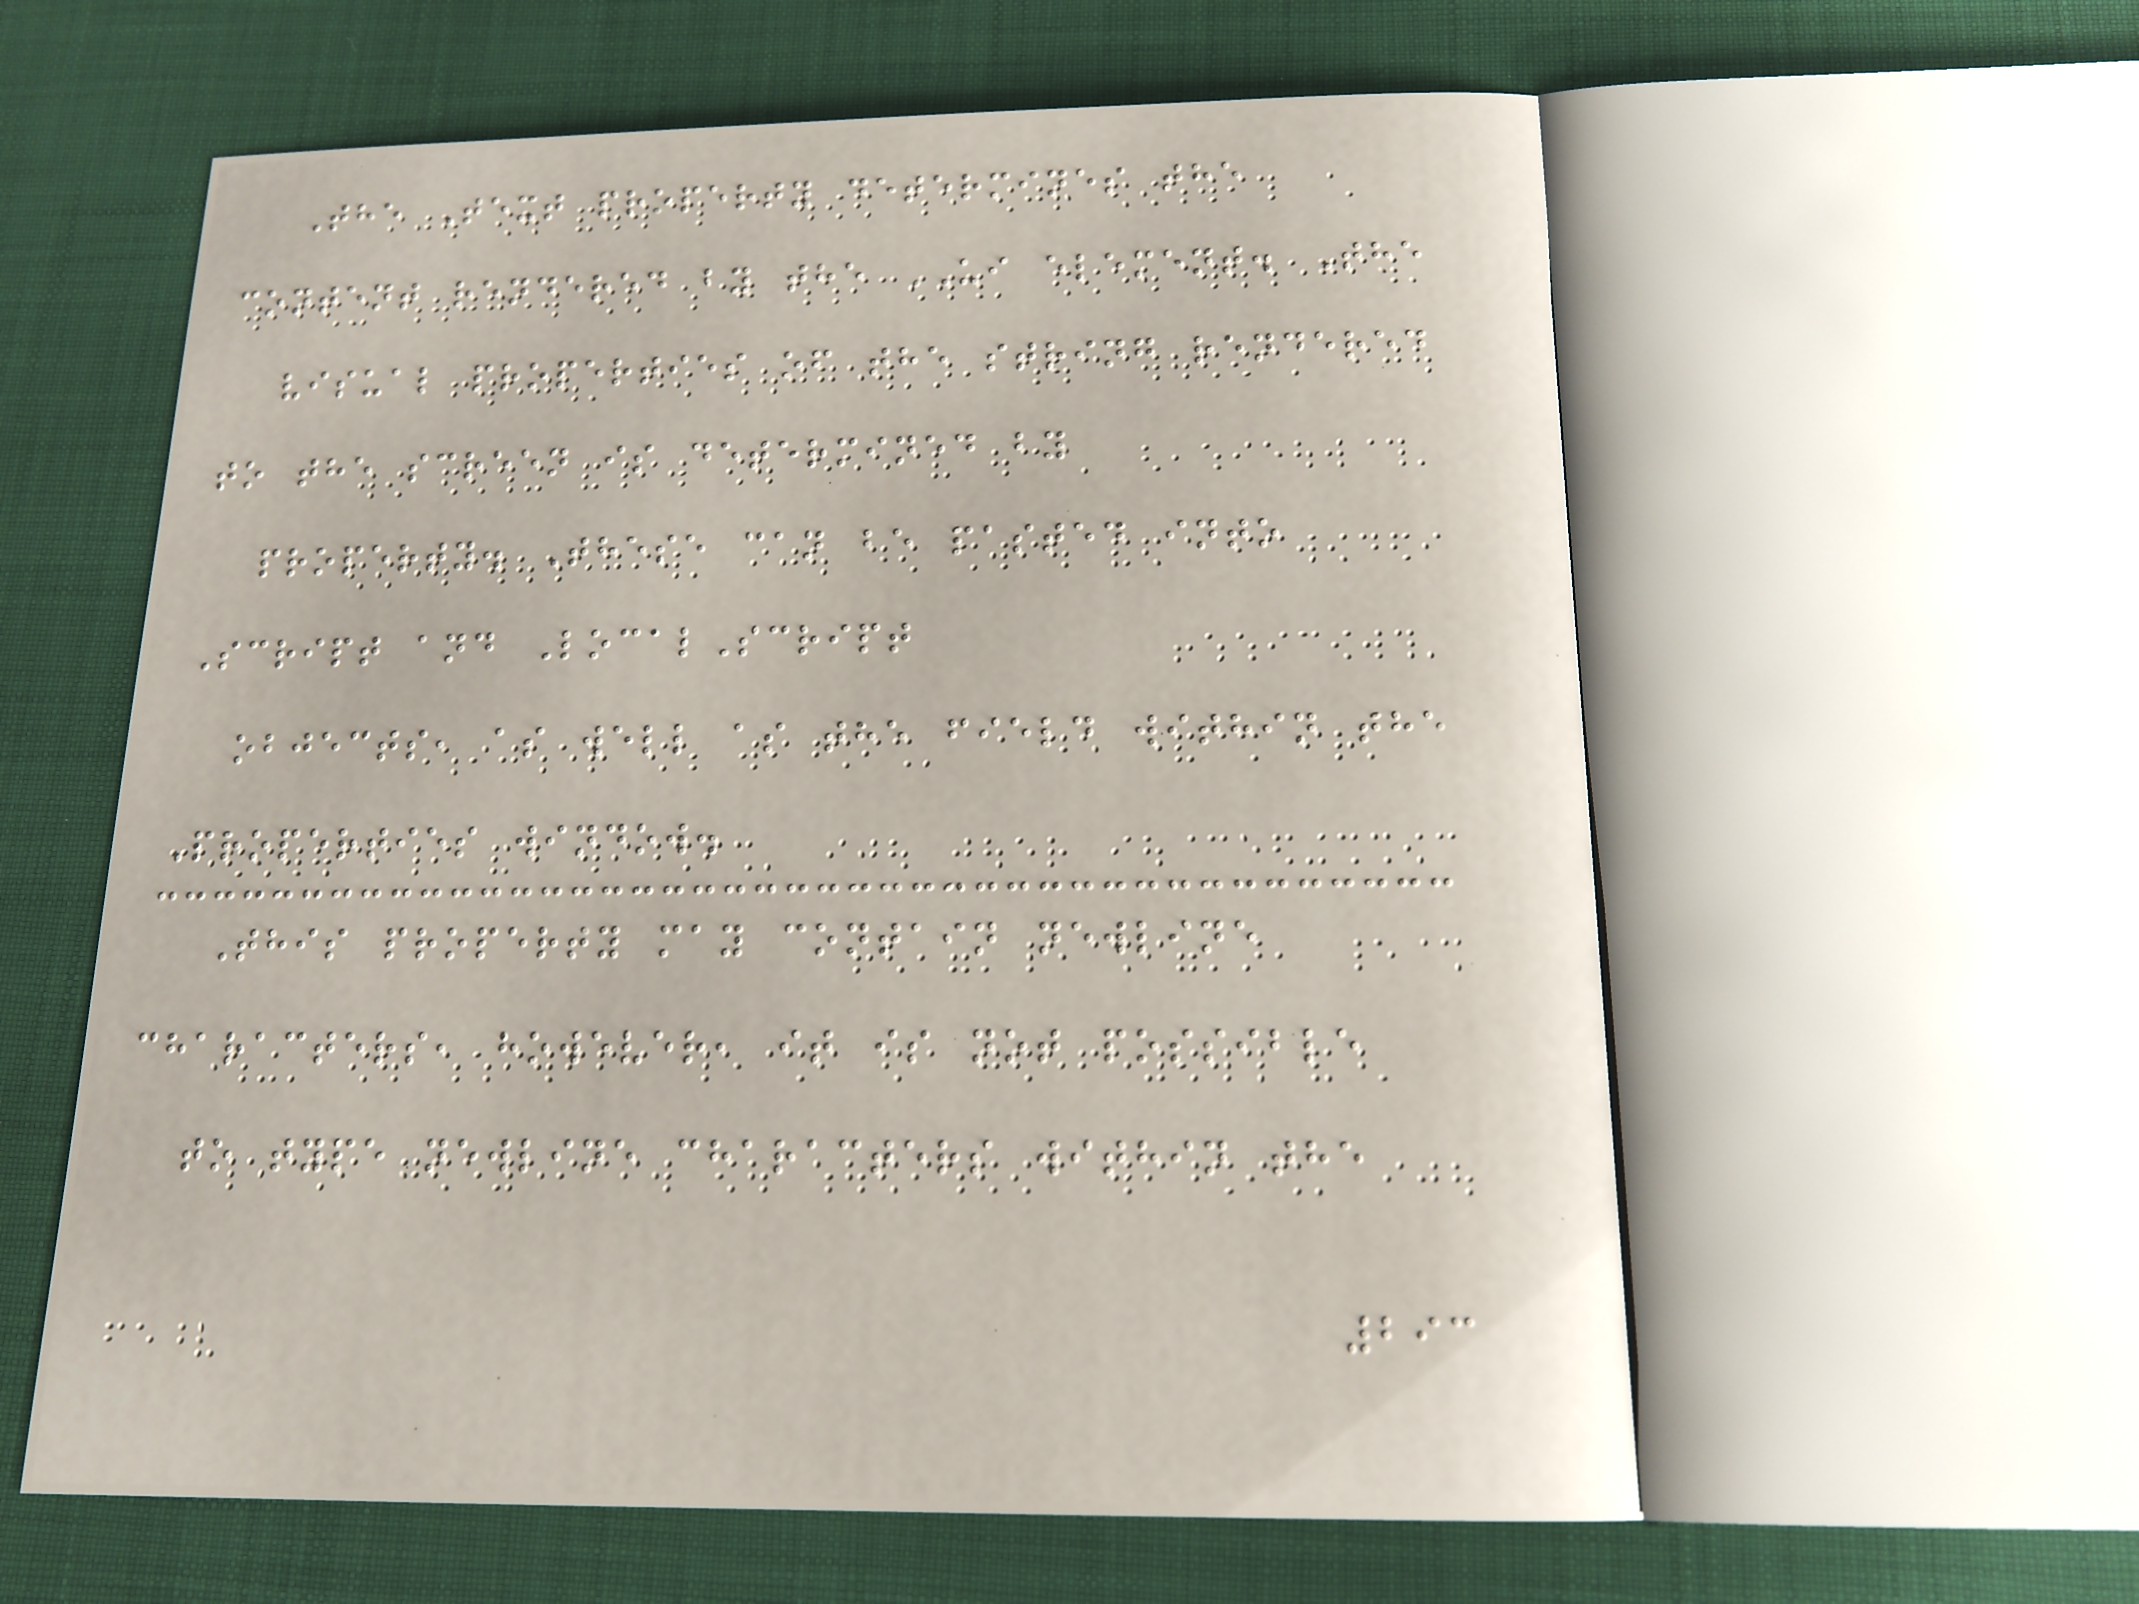The Text property determines the
content rendered by the UI element. The
visual properties of the string rendered
to the screen is determined by
property. These can be pasted into
Script and LocalScript
objects, as well as the field within the
Properties window.
This property may contain newline
characters, however, it is not possible
to type newline characters within the
293
